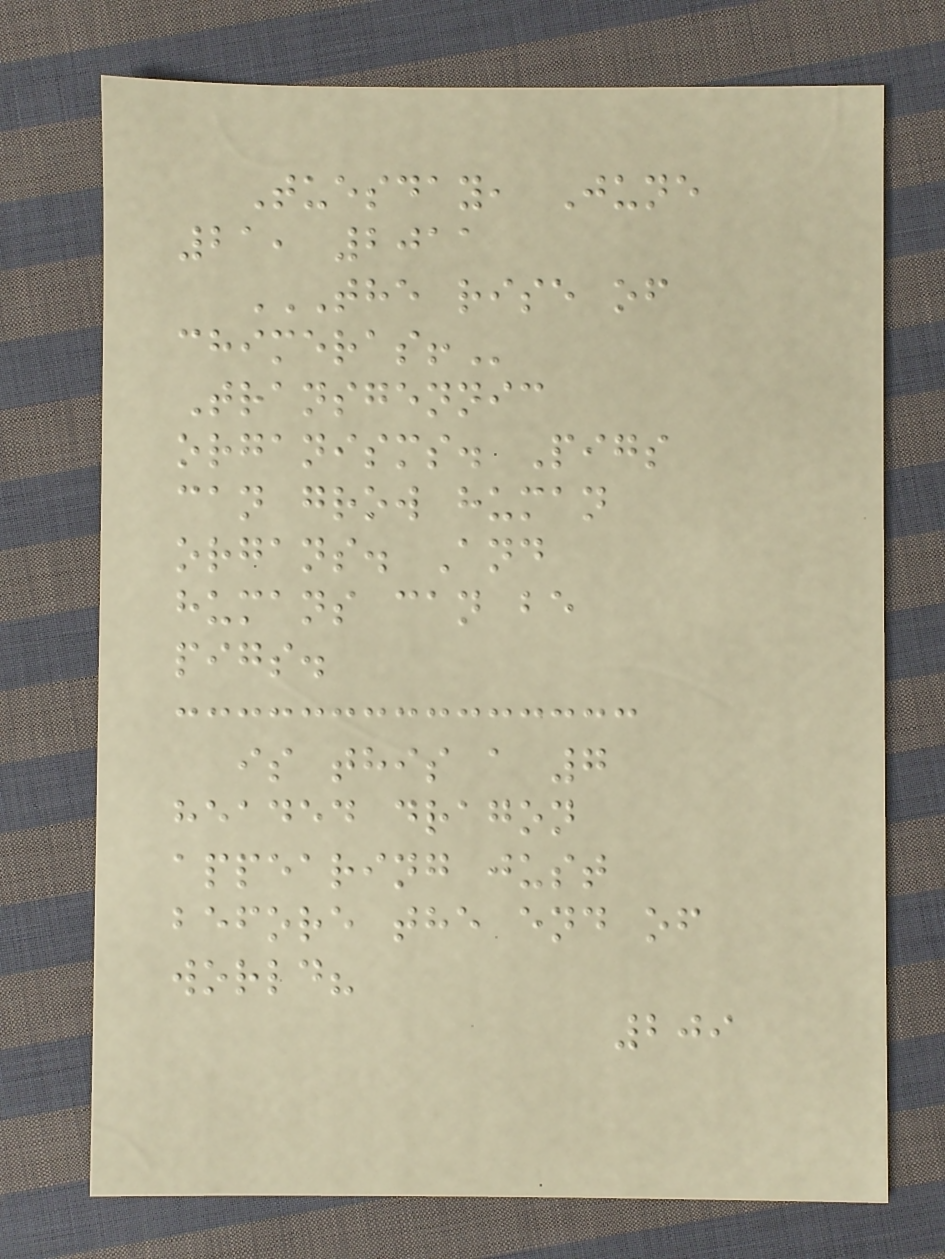Tuesday, June
21, 2011
THE RISE OF
CHIMERAS!
Transgennic
organisms. Pigs
can grow human
organs. And
humans can be
pigs.
is this a 7
headed dragon
appearing just
before the end of
world?
209
